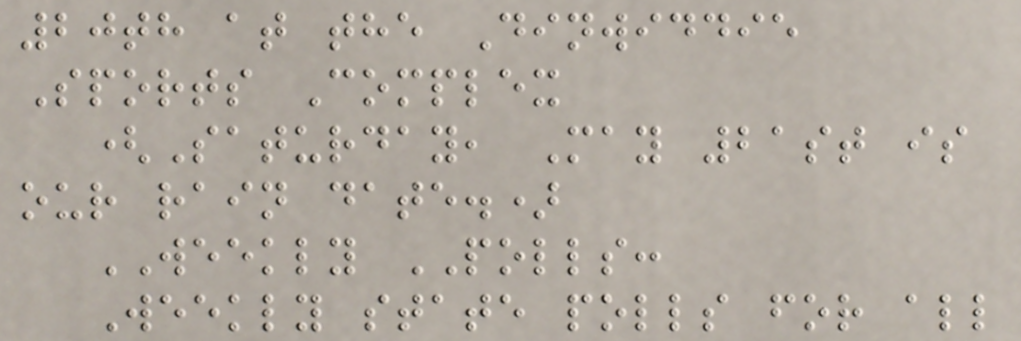20th at the Dinwiddie
Sports Complex
(Saturday, May 21st is
our rain date.)
WEEKLY POLLS:
Weekly state polls for all
